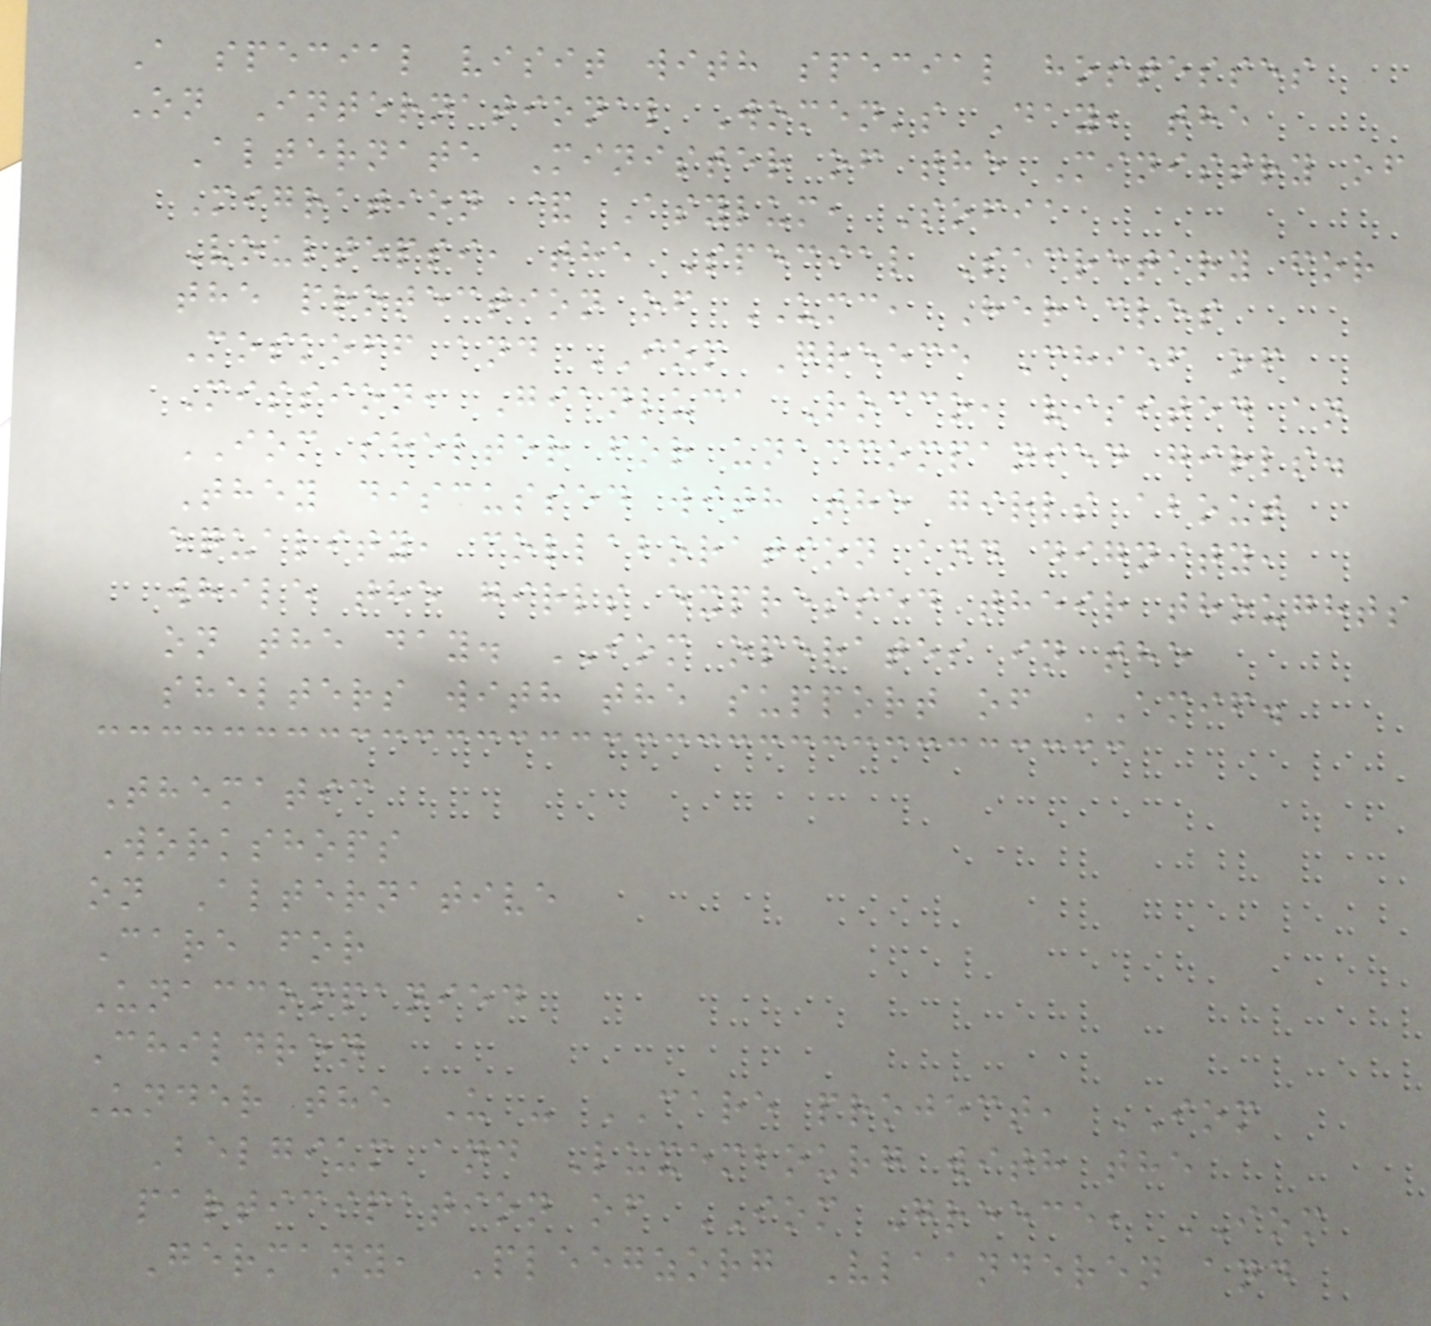A special visit with special hostesses
On International Women's Day, the
Alternate Minister of the Ministry of
Migration & Asylum, Sofia
Voultepsi, the Special Secretary for
the protection of UMC, Heracles
Moskoff and IOM Greece Chief of
Mission, Gianluca Rocco, visited an
IOM shelter for unaccompanied girls.
They discussed with the girls about
equality, collaboration and dignity,
while the girls expressed their thoughts
on the day. IOM operates in the
shelters with the support of AMIF.
Thematic
Workshops
on Alternative
Care for
Unaccompanied
Children
Under the U - CARE project, IOM
Belgium and Luxembourg with the
participation of IOM Greece, IOM
Germany, Pleegzorg Vlaanderen and
